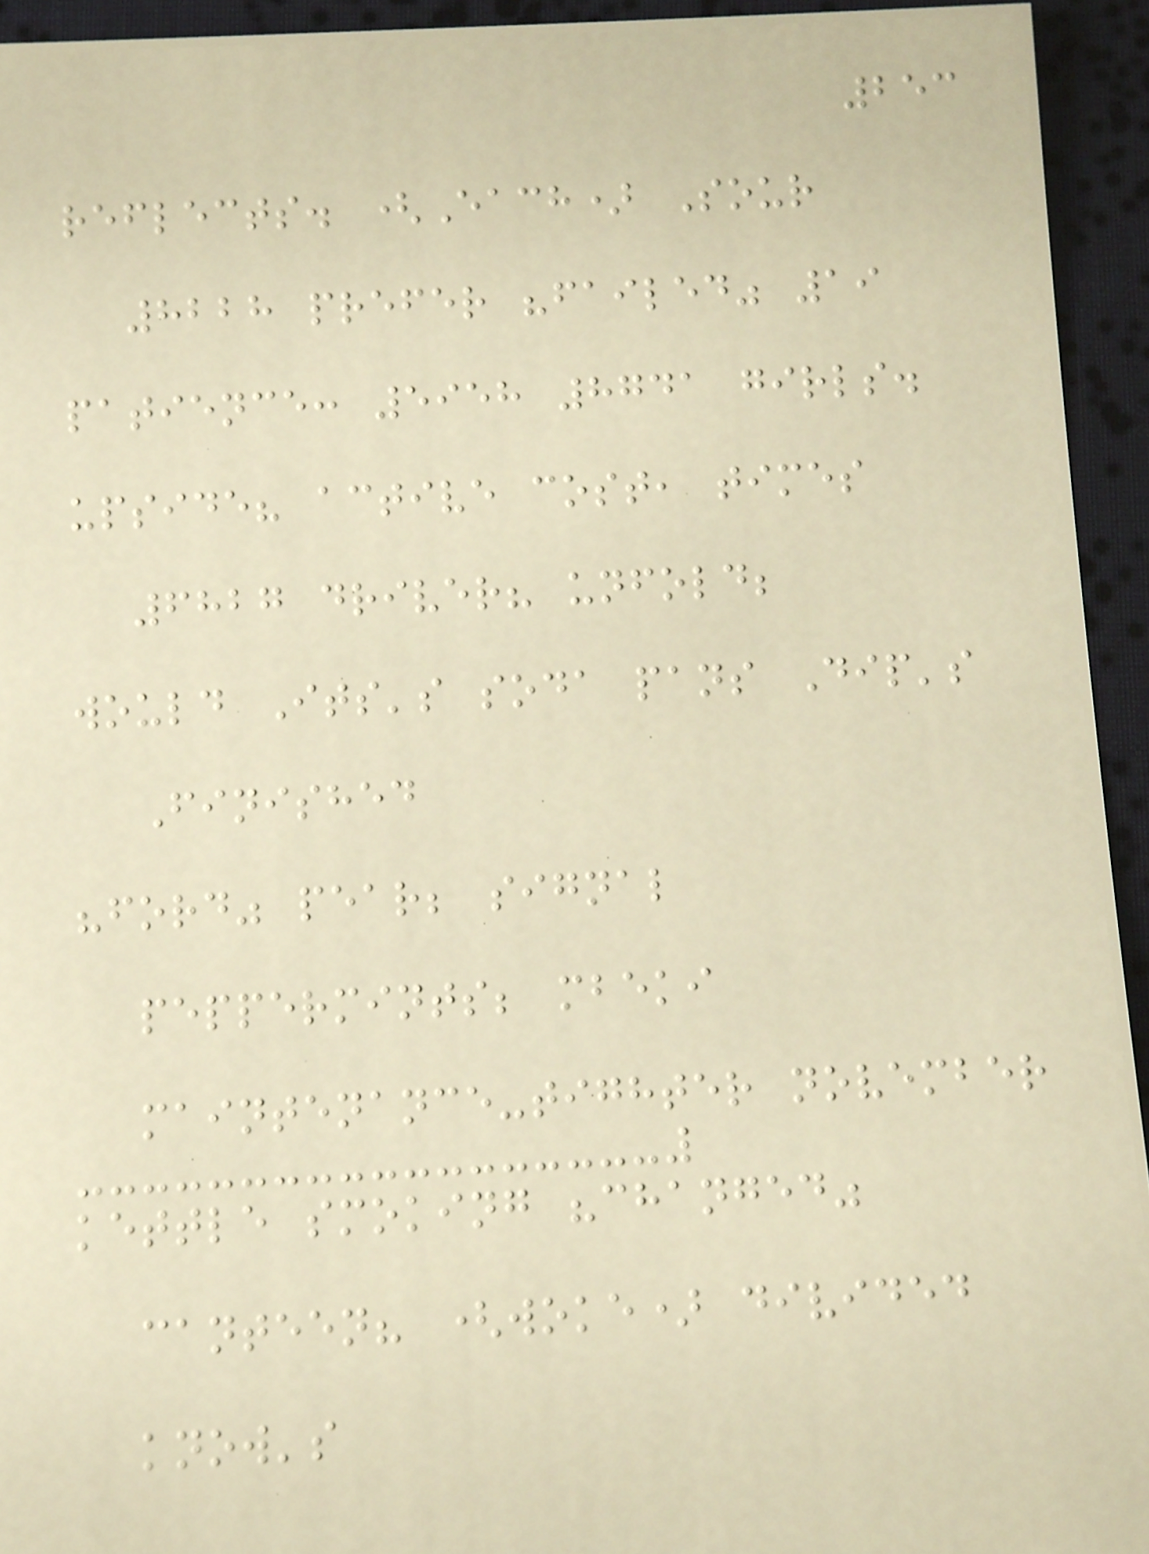253
reflects. (Each) Sour
8228 prefer "failed" 19
patience: 5958 8741 girls.
upside? active cost, times
6827 driver? unfold;
would Its's soda pans Dip's
Finished
"ford" pear; signal
peppermints; mbeki
maintenance-tighter november
kettle smoking "changed"
canteen? (woke) divided
know's
